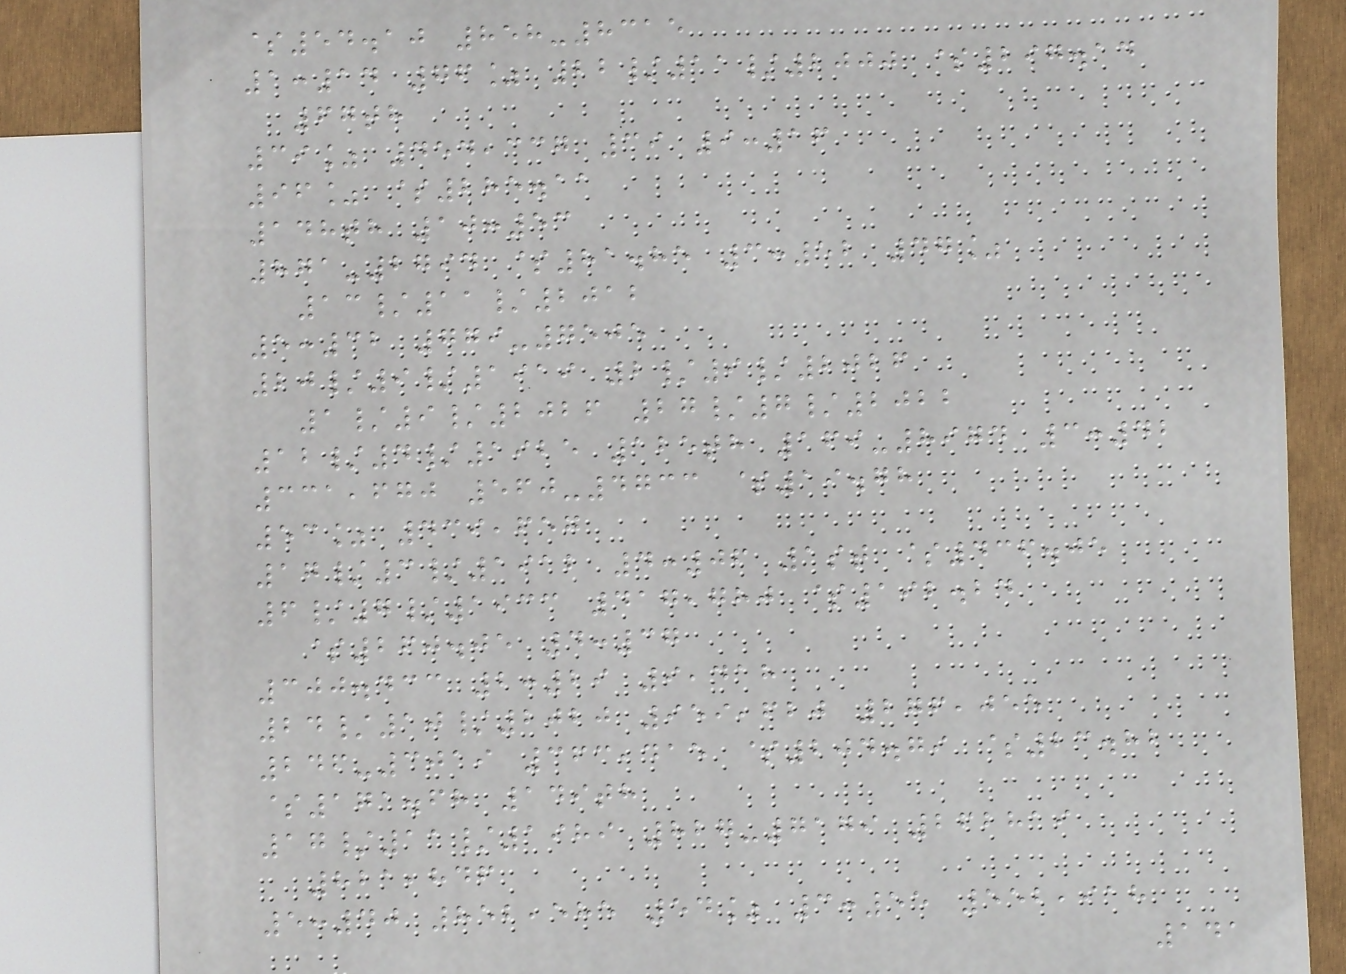$54.10 858-8315
1:14 76% 22/11/2000 $297.14
67th
39% 454,337 39 9:16
96% $285.11
148th 10:53
871-2794 $81.85 3:52 47%
13/11/2012
5:32 779-7505
20/9/1919 2/9/2026
1/9/2026 27/7/2022
12/4/1925 125th 169-8974 3:42
331,670 560-4733 $19.78
53% 439,657
17/3/1912 4:06 1st $436.05
6/7/1933 417,780 $192.24
$260.05 4:37
300.433 2:29 9,418
24/10/2020 959,620 276,055
246-3019 363,415 $204.79 $23.82
$171.68 149th
17/11/1989 827-7179 262819
821,846
5:40 852,585 54% 3:55 552,918
141
